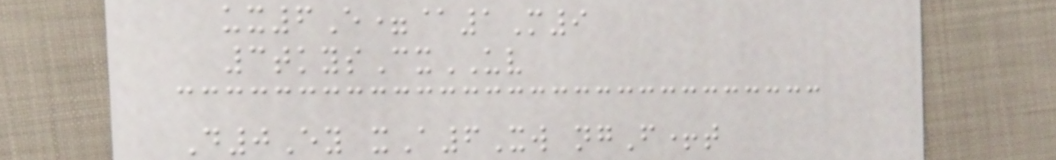ux6E=@1M9
3tkysCxUV
D0Ey xA6Xw ngF+t
